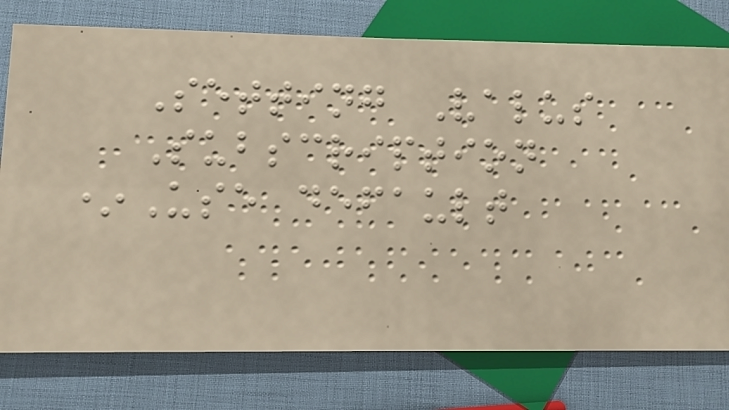Setting Valus
Subscription
*Use default
